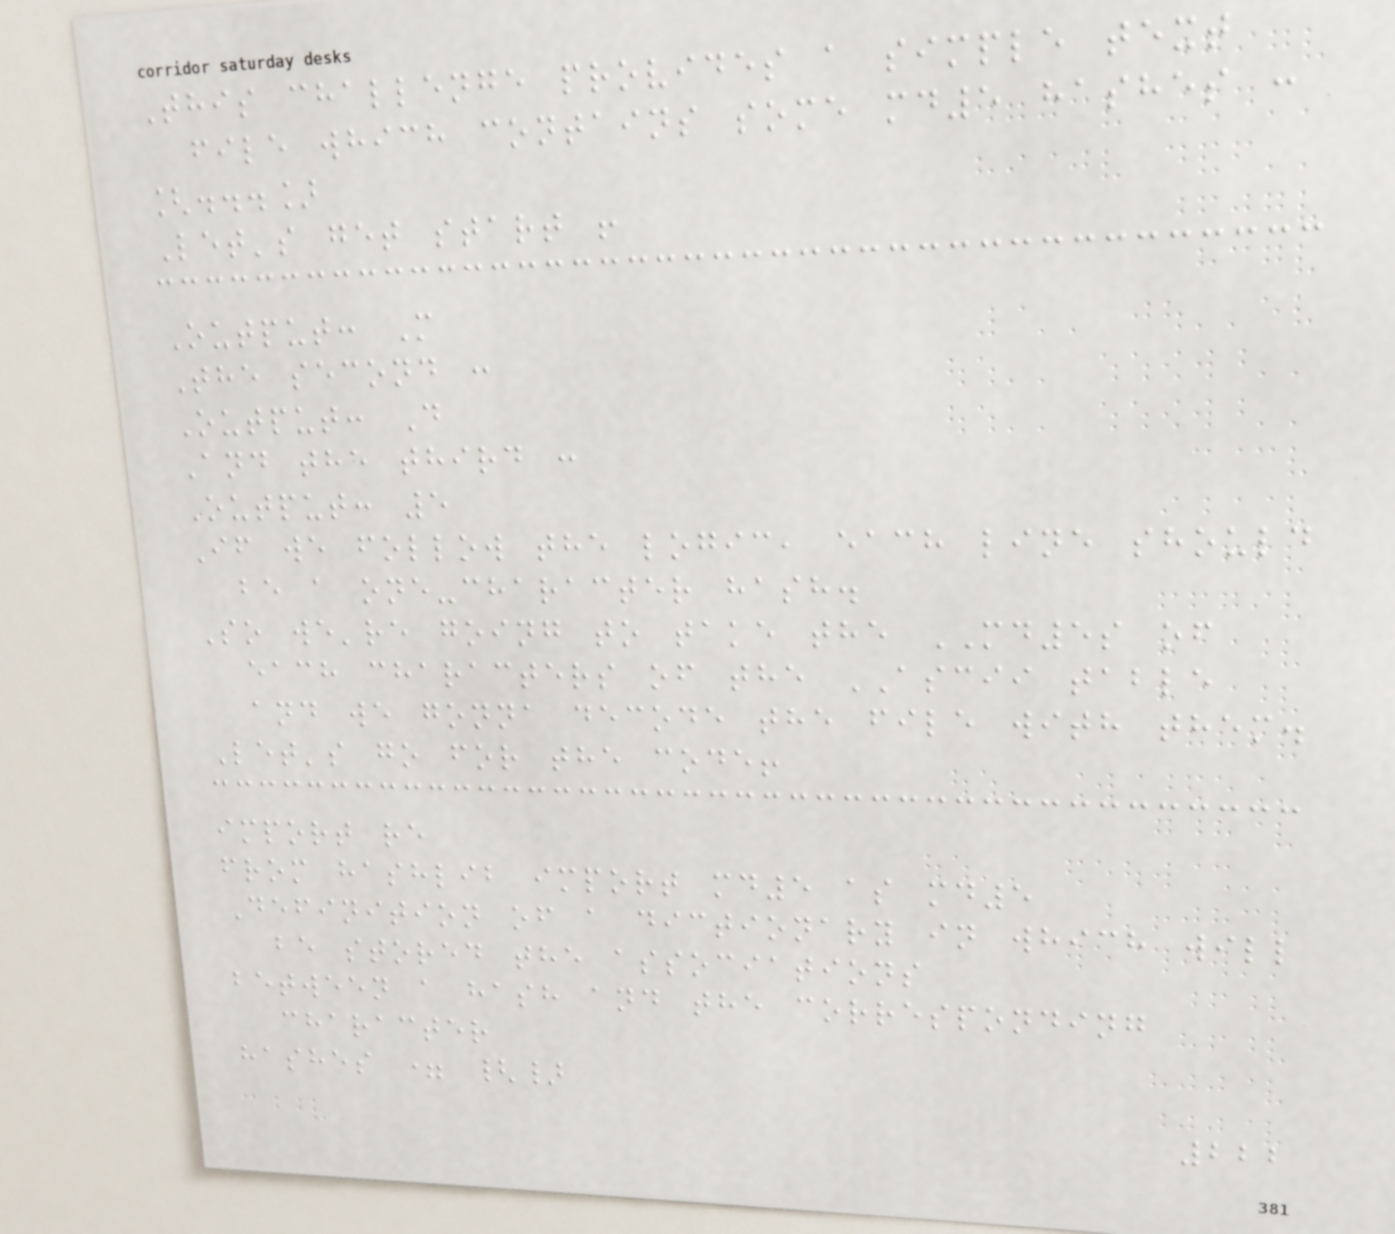This challenge provides a simple text
file which contains some md5 hashes :
[...]
Let's get start !
Output: M
The second :
Output: D
And the third :
Output: 5
If we follow the logic, each line should
be a one-character hash.
So we're going to take the MD5s of
each characters of the ASCII table
and we gonna decode the file with them.
Let's go for the code!
import re
from hashlib import md5 as md5
Definition of a dictionary in which will
be stored the associations
between a hash and the corresponding
character
hashes = {}
222
